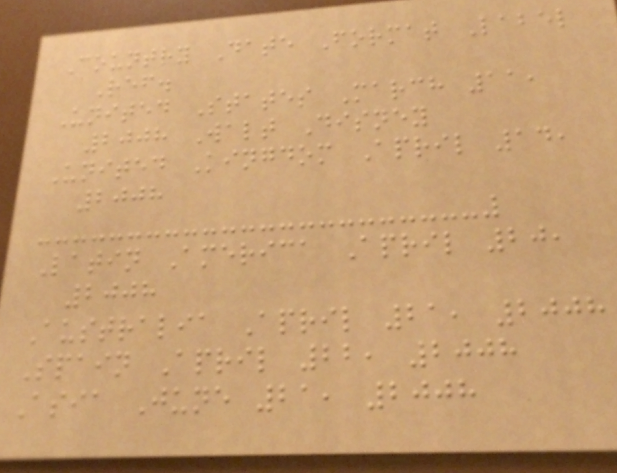Country Date Format Label
Ref.
United States March 11,
2008 Walt Disney
United Kingdom April 14,
2008
Latin America April 20,
2008
Australia April 21, 2008
Spain April 22, 2008
Asia June 21, 2008
